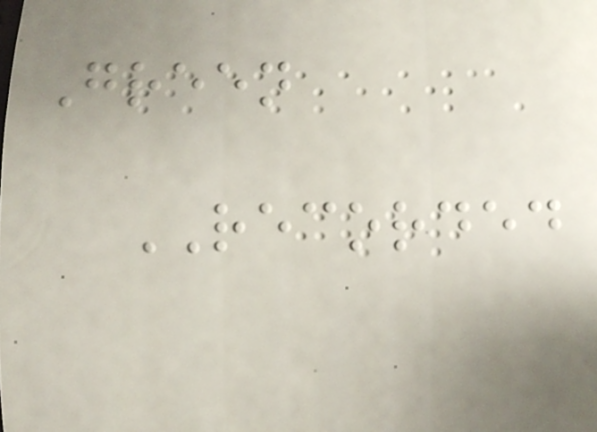Green
RECORDED
